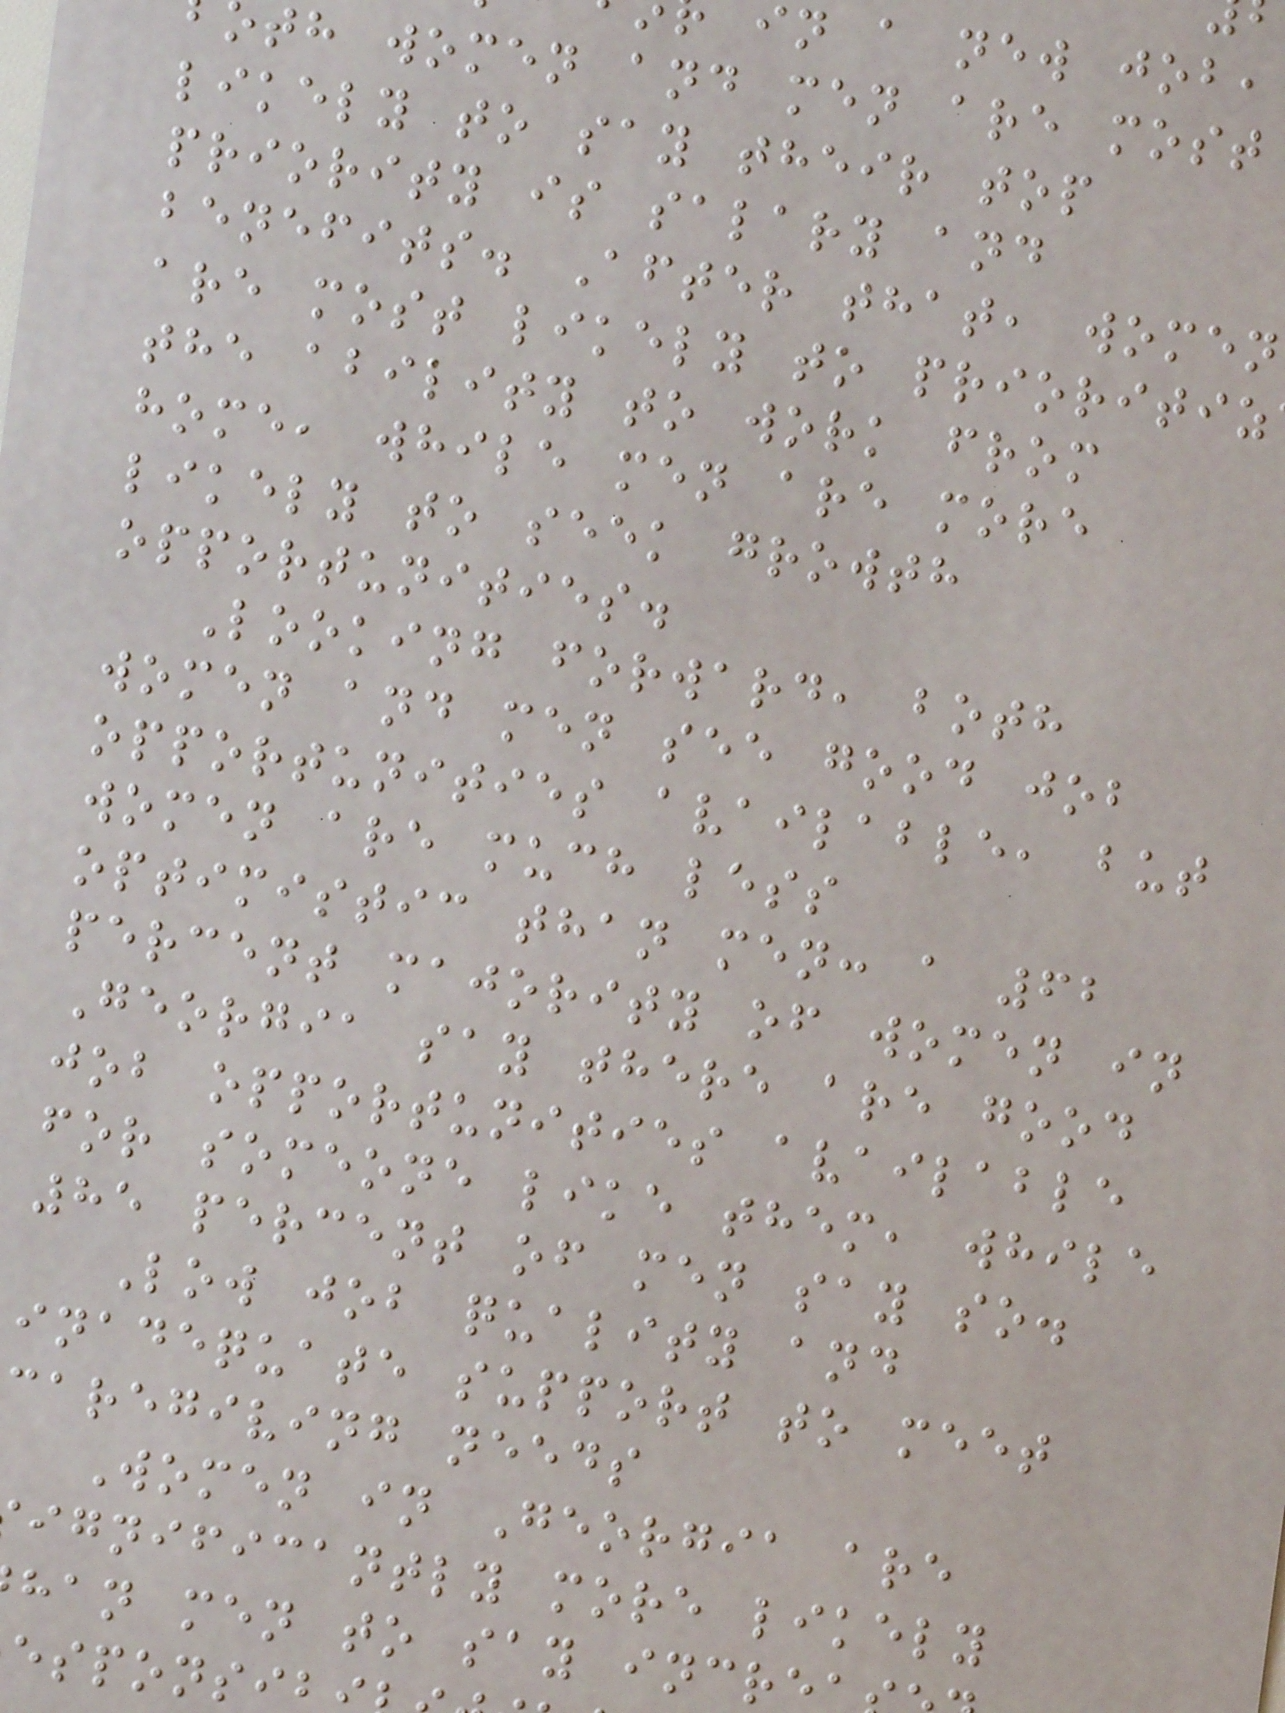in a new job,
th women and men are most
likely to say their top
priority is salary and
benefits. After that, women
are most likely to prioritiz
the ability to work from
home, while men are more
likely to seek growth
opportunities.
Looking forward, both
women and men see good job
opportunities available, but
women are much less
optimistic than men: a 62
percent majority of women in
Georgia say there are good
job opportunities available
for someone like them, while
85 percent of men say so.
Low job quality and
inadequate support to meet
caregiving needs
Women in Georgia are
ignificantly more likely
han men to say incre
